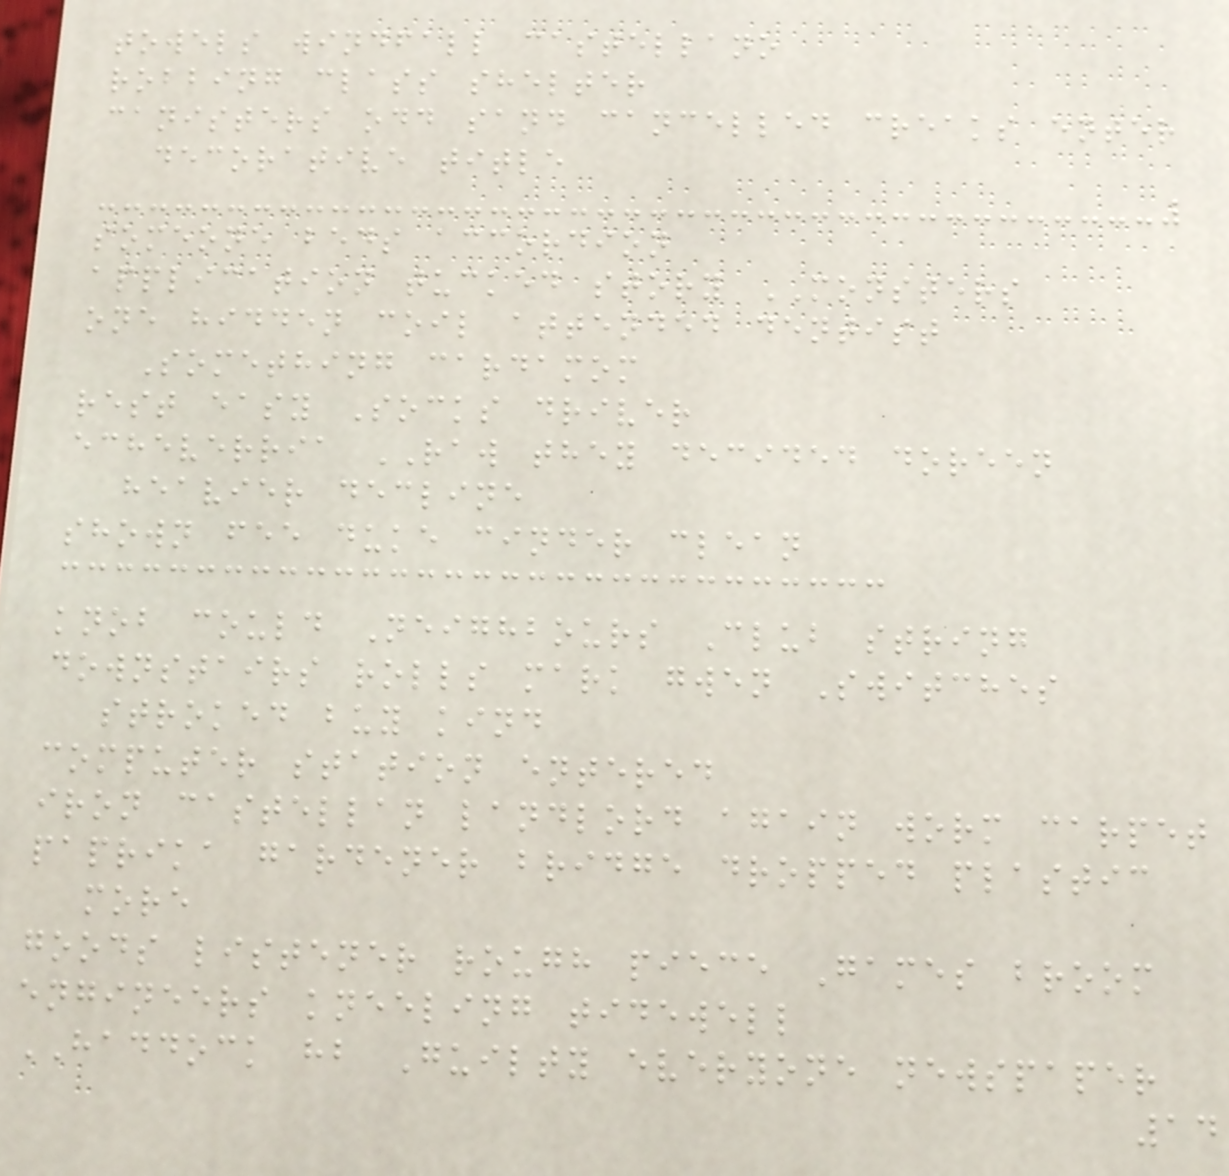towels windfall castellano
robbing class shelter
canisters odd sand cancelled creaks enter
decorative title
someone beds accordion
application tucked story MONSTERS
one hidden coil attended dentist
Something cardamom
rest easy Socks driver
echeverria RAW they decided doreen
heavier decline
shown fee duke cinder clean
knob could Neighbours Club string
downstairs rolls mark gwen Switches
stroked buy kind
computer station entered
iron castellan landlord again worm carpet
paprika gardener bridge dropped plastic
more
goods listener rough piece Games broom
engineers kneeling tidewell
HADDOCK hb Guilty everyone newspaper
14
